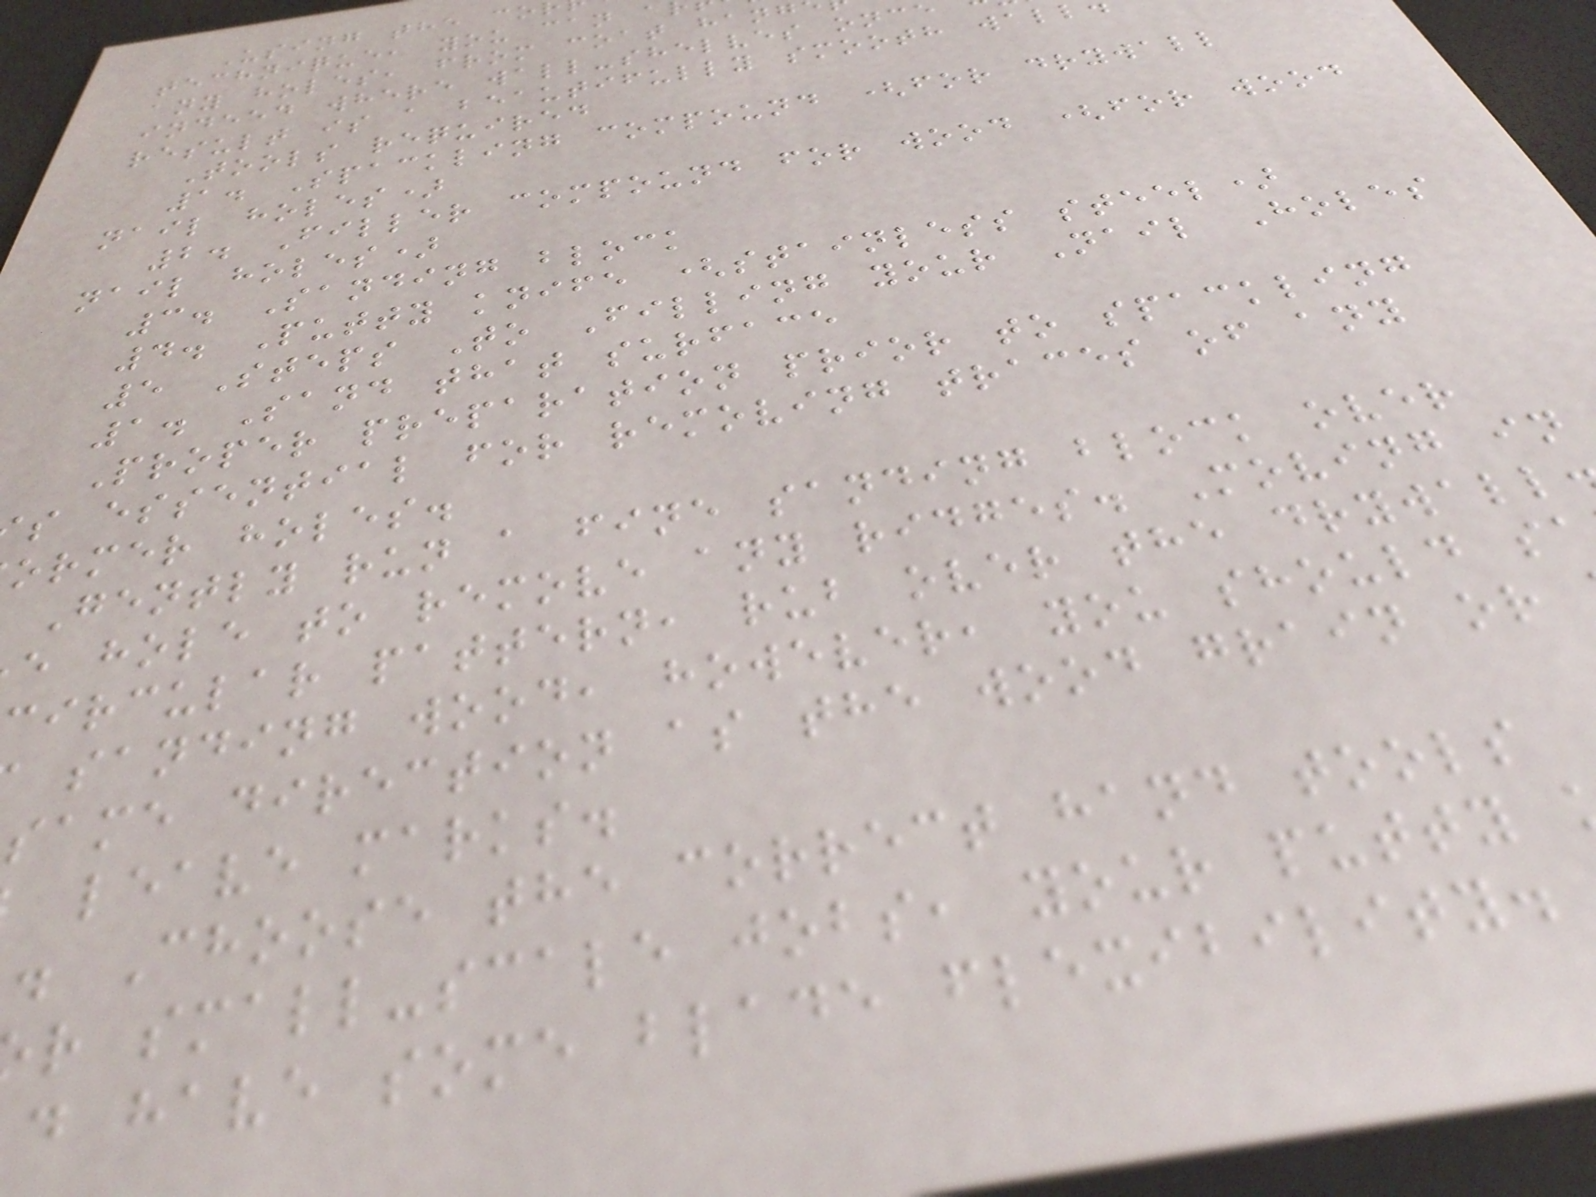Using the co
technique, you can a
any holes, from coat hang
indeed where wall-shelves once
result is a beautifully smooth wall
Tools required
1. Spackling compound (for drywall
nail holes)
2. Filler compound for wood (for wood
nail holes)
3. Sanding block
4. Putty knife (stainless steel)
5 Steps To Filling your Nail Holes
1. Sand that surface
Proper preparation prior to spackling
s essential for removing traces of any
ormer holes.
Gently run a fine sanding block over
e hole to remove any ridges. Moving in
ircular pattern, rub over the drywall
sanding wood, however, you should s
same direction as the wood grain or
leave marks.
. Choose the correct hand tools
r small-scale jobs, your putty
d have some blade flexibility.
